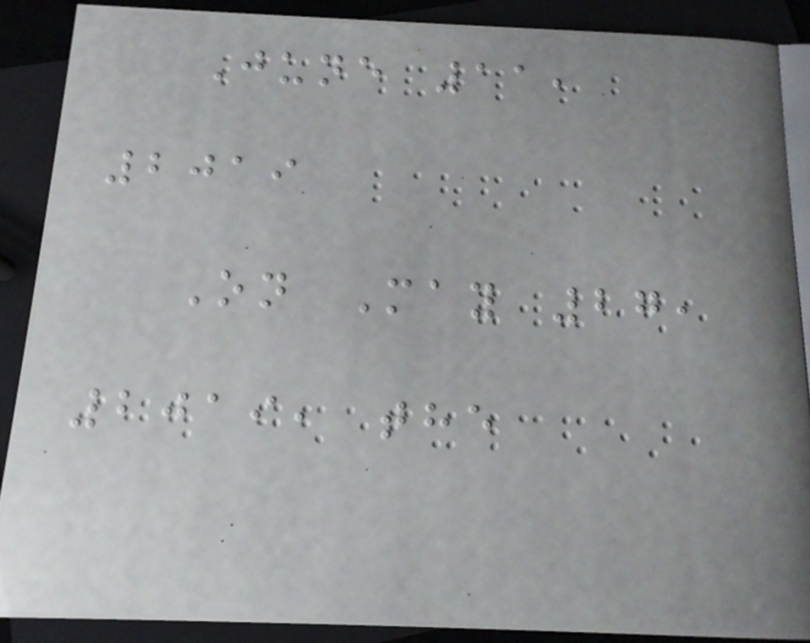June 11,
2019
On May 27,
2019, the
